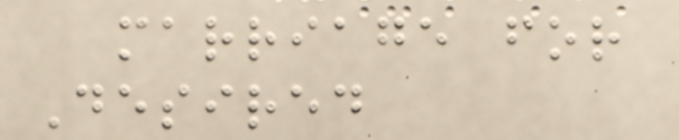marriage for
Desired
